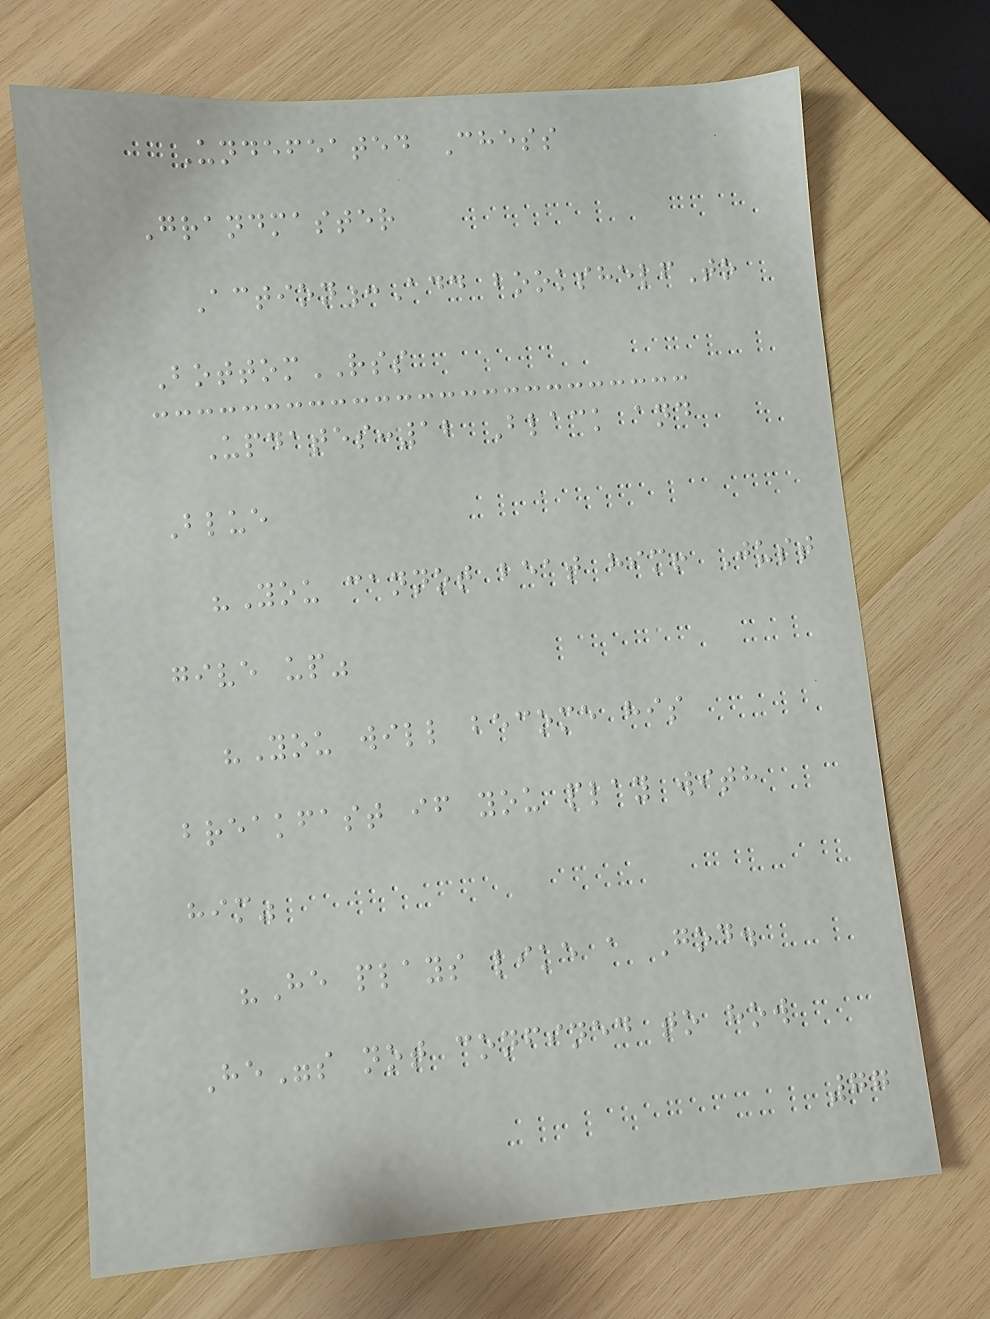Undefeated Chess
Grandmaster
Action:Add bookshelfTo
BottomRSS
Updates:12 Black and
Blue
"You cannot beat him! Just
give up"
"You will become his
breakfast if you play with
him"
"He plays like a God.
He"s not confined to how
77
